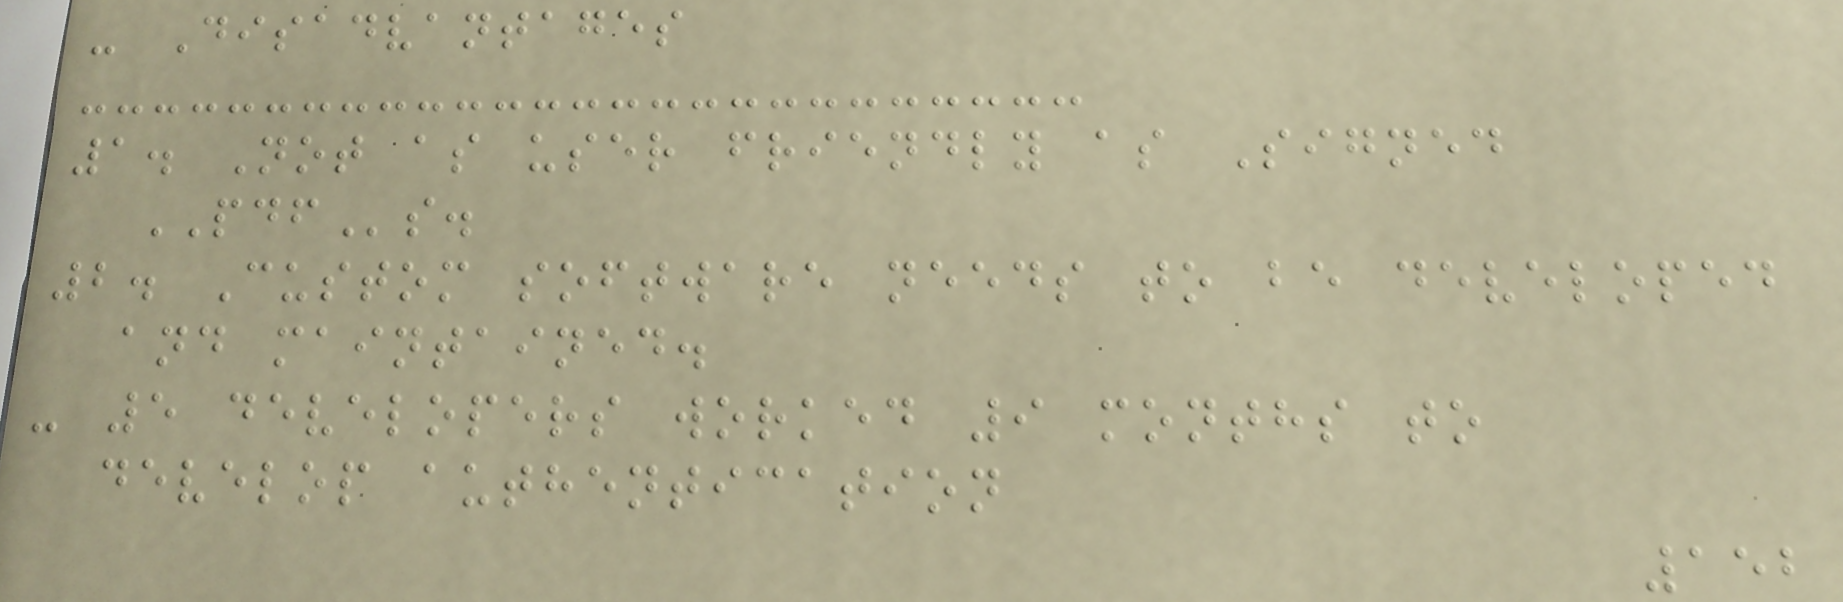- Disadvantages
1. Not as user friendly as Signed
PDFs.
2. Custom software needs to be developed
and maintained.
- 5 developers worked 9 months to
develop authentication
152
